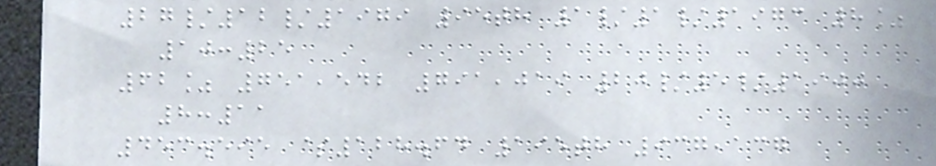27/12/1979 95th 1/1/1973 8%
10:25
62% 751,542 791,019 20/5/1900
8:11
453.595 $128.64 195th 937,137
